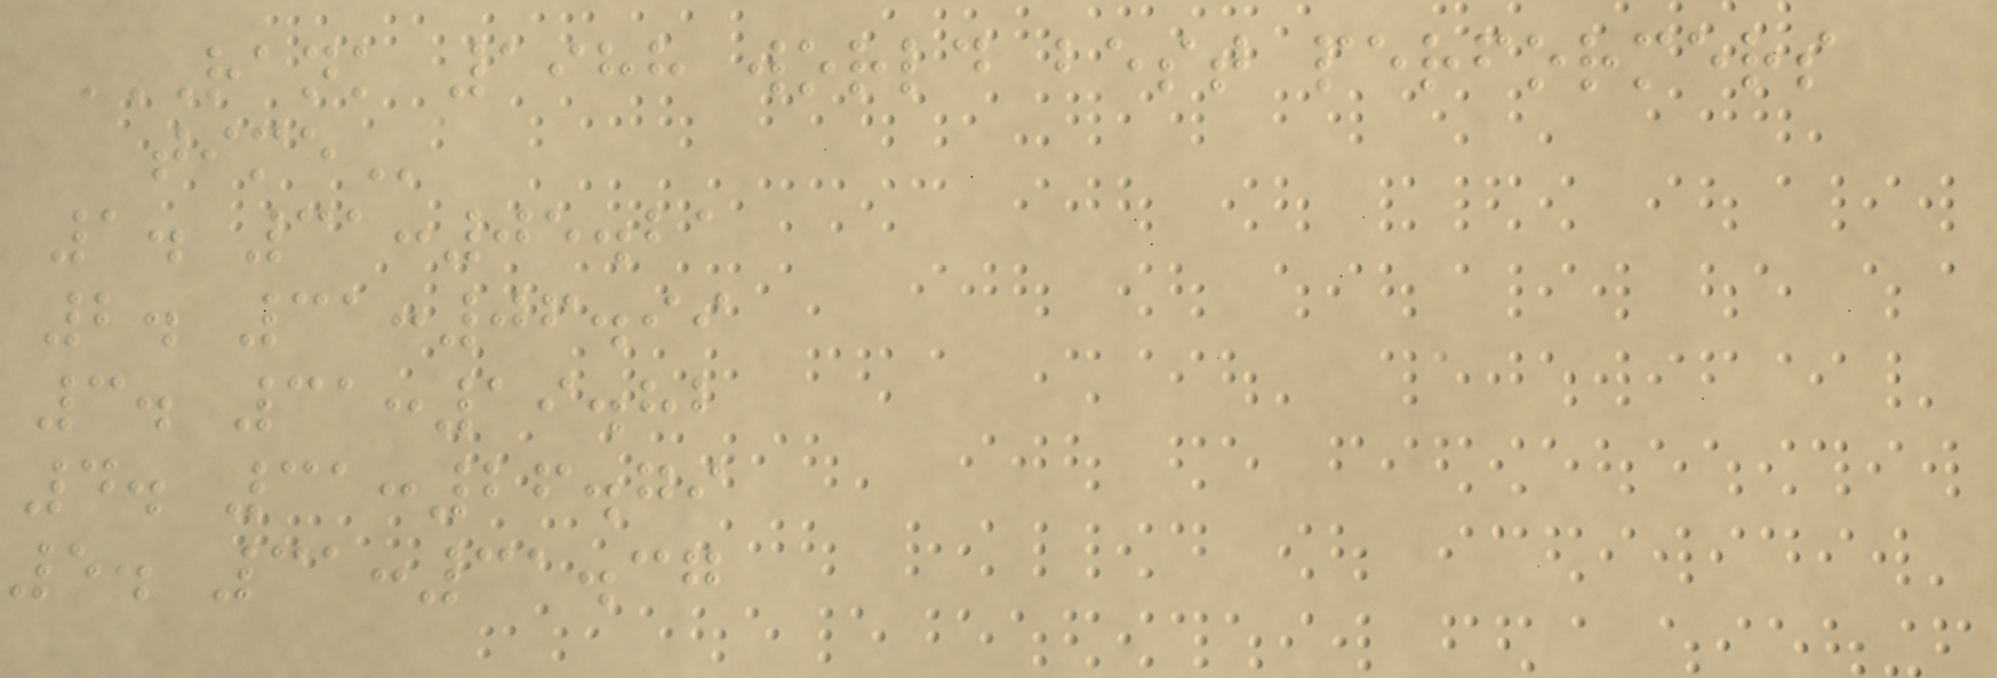RANK 1988 WORLD BEST PERFORMERS
TIME
1. 31:05.21
2. 31:06.99
3. 31:19.82
4. 31:26.79
5. 31:31.37
